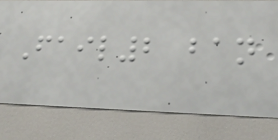Fail2 ban
